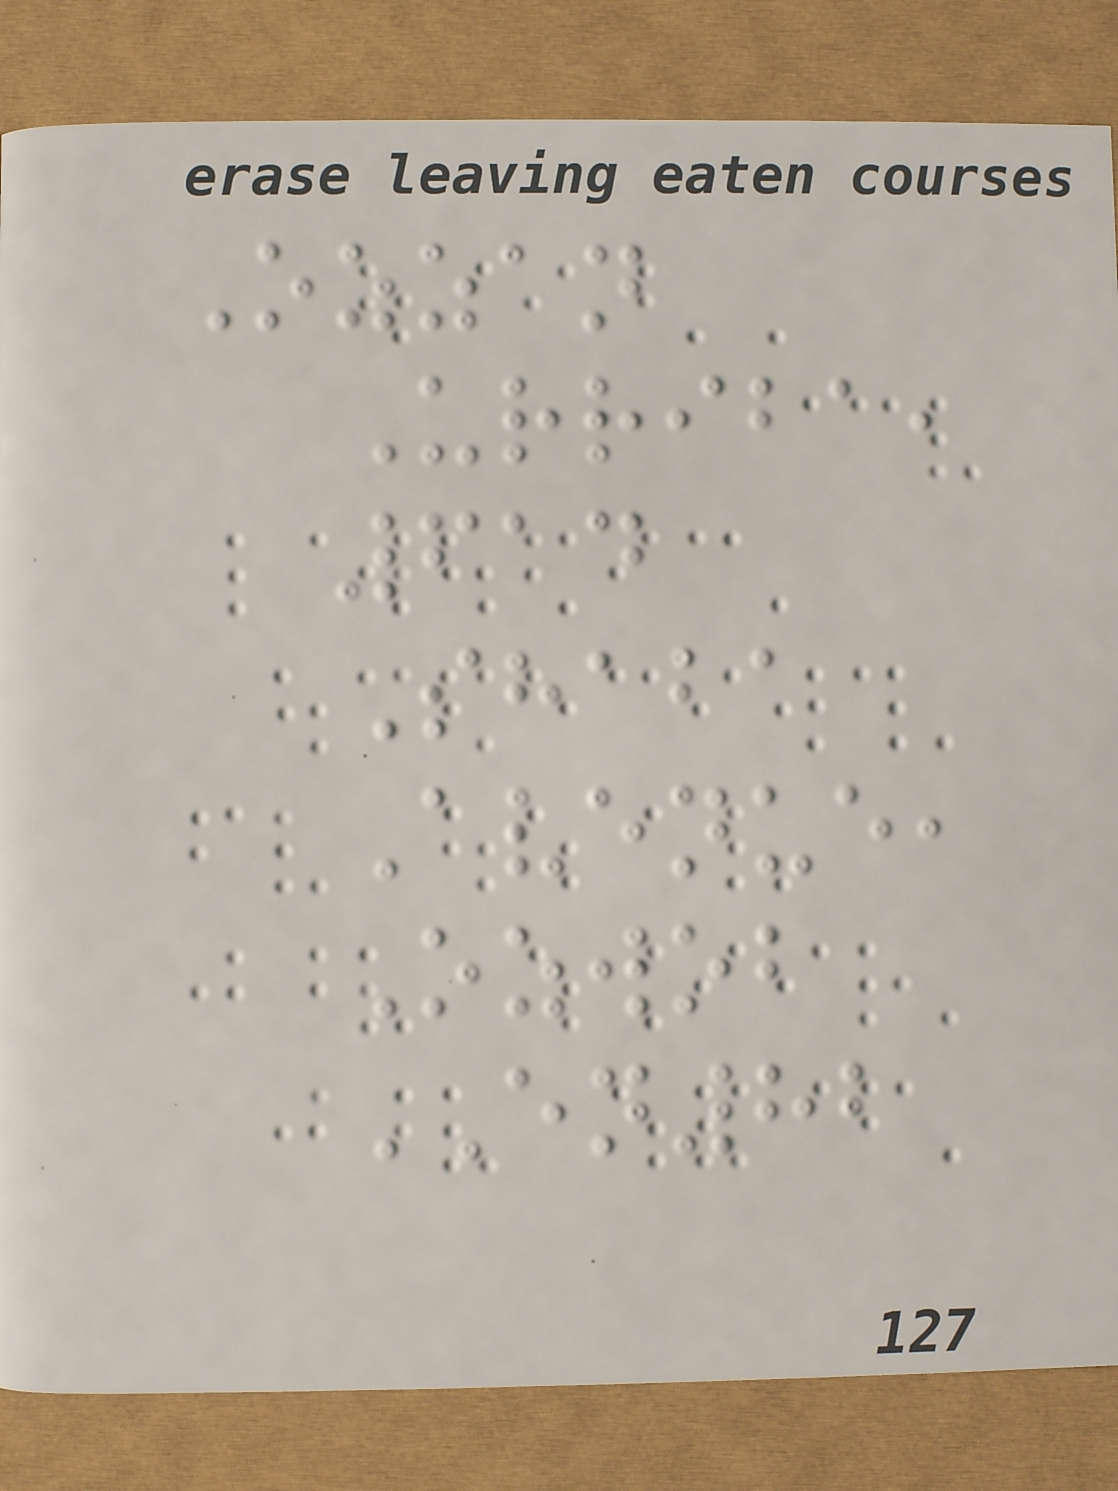Ozzan
Urriba,
614
Shaba
Avenue,
Ozwob
EN82
